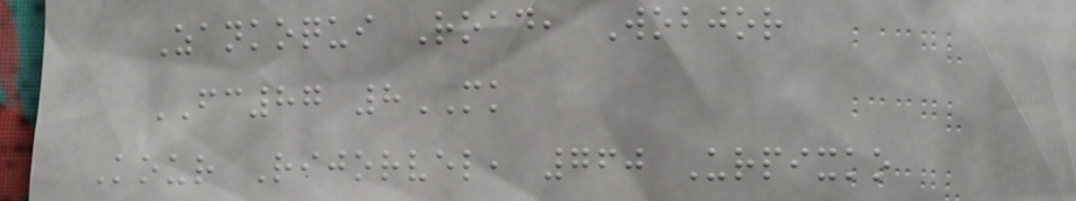Zankoqui Road, Wobjor
FC87 8MK
Kour Rijorvel, 760 Urpixko
